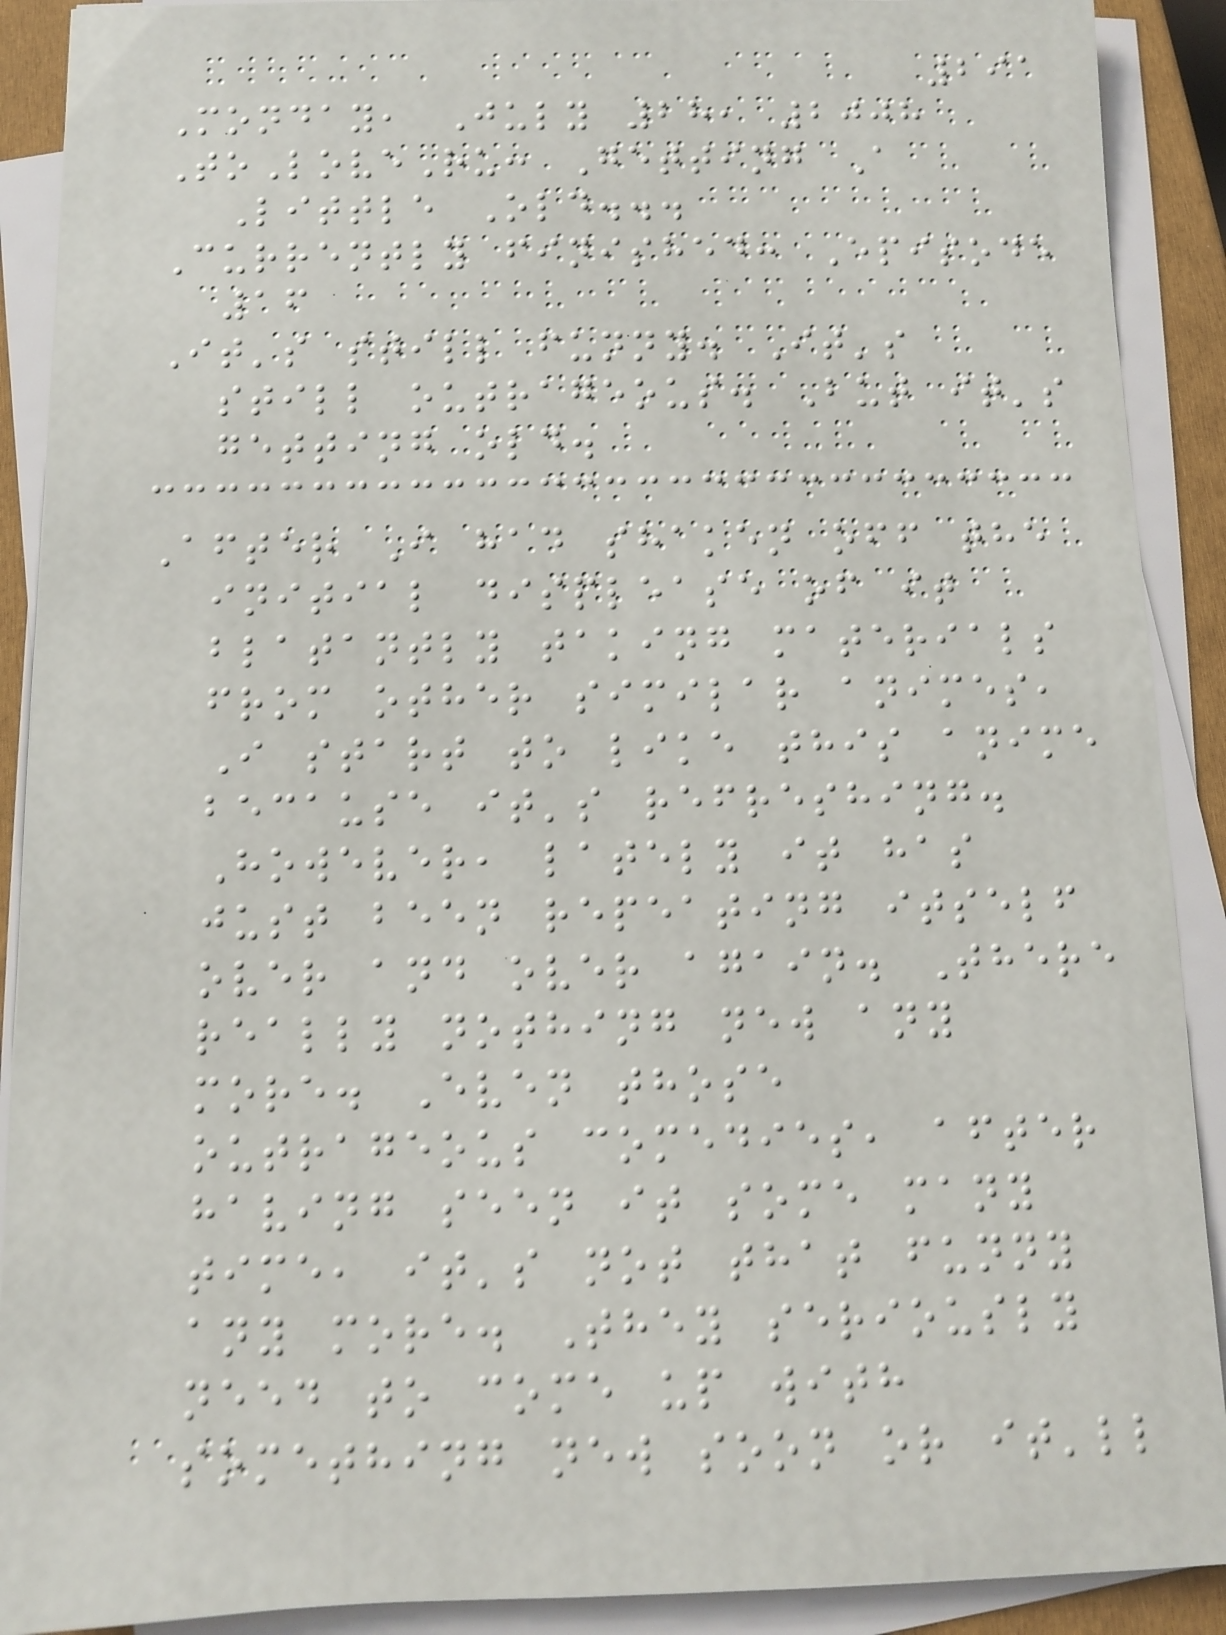291
Monday, July 28, 2008
ToLoveRu: Getting A
Little Old...
Currently finished: Episode
16
It's still funny. It's
still outrageous. But it's
getting old.
After I had shaken off the
initial displease of it
blatantly taking materials
from other similar animes,
I start to like this anime
because it's refreshing.
However, lately it has
just been repeating itself
over and over again. There
really nothing new any
more. Even those
outrageous comedies, after
having seen it some many
time, it's not that funny
any more. They seriously
need to come up with
something new soon or it'll
